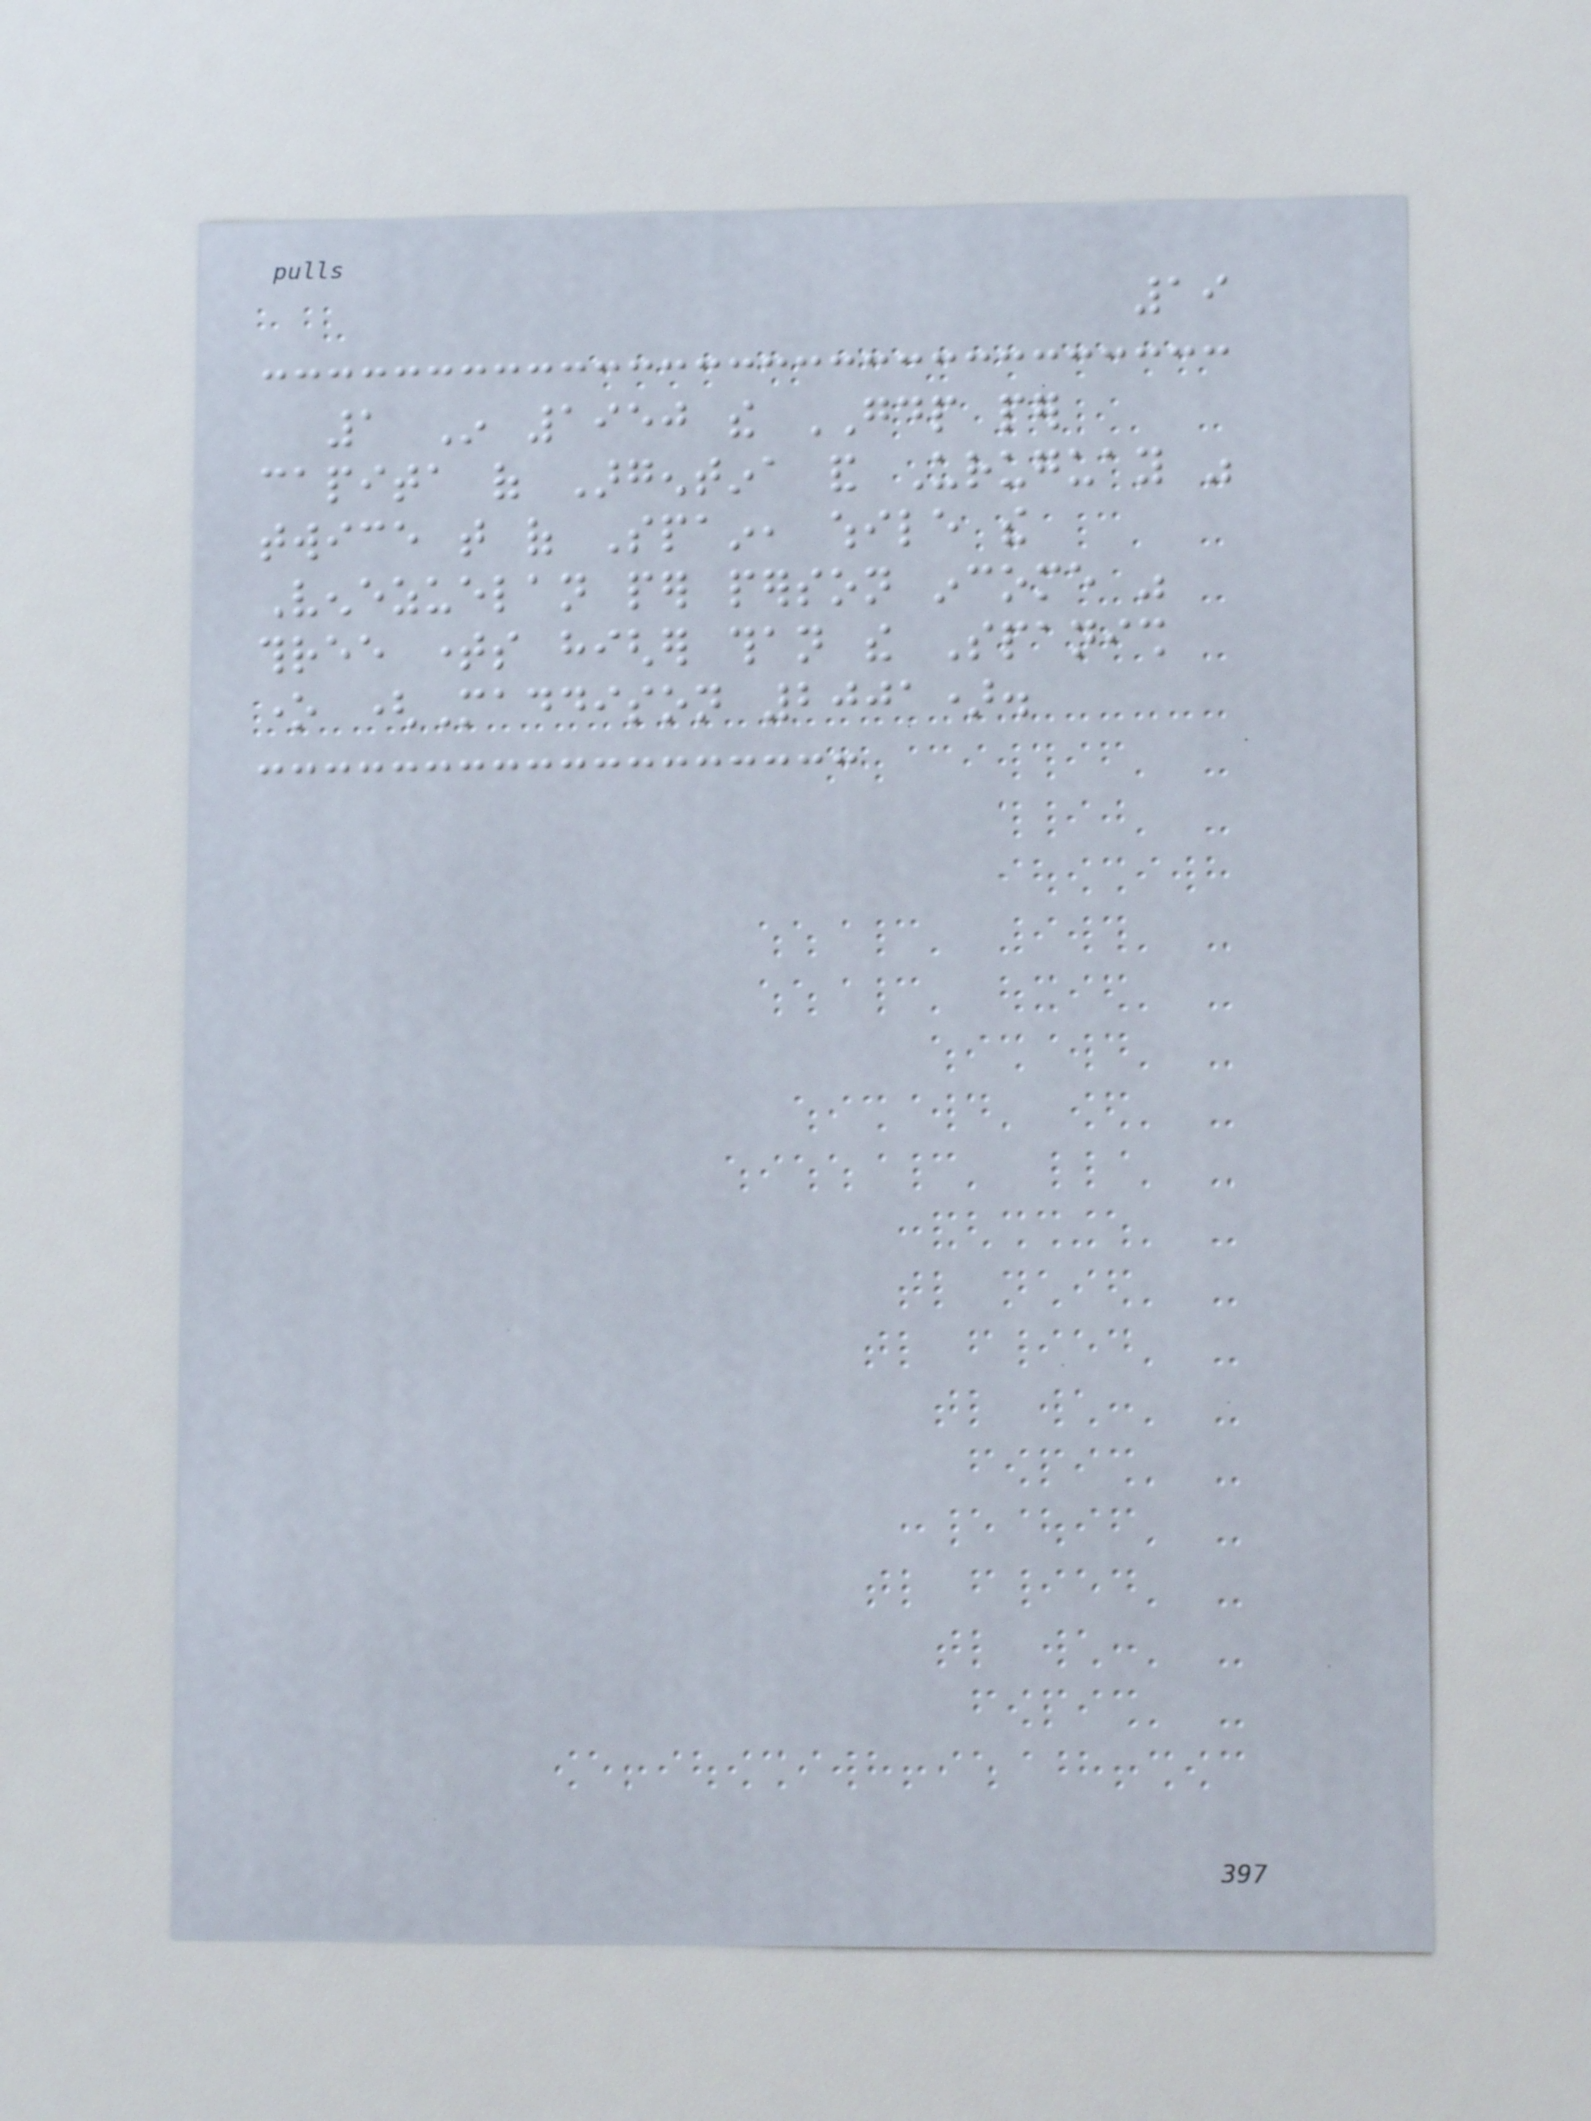19
1 In 1950 the GDP per
capita of Argentina and Uruguay was
twice that of Spain, while the
Venezuelan per person income was
three times higher than the Spanish
one (Maddison 2001).
